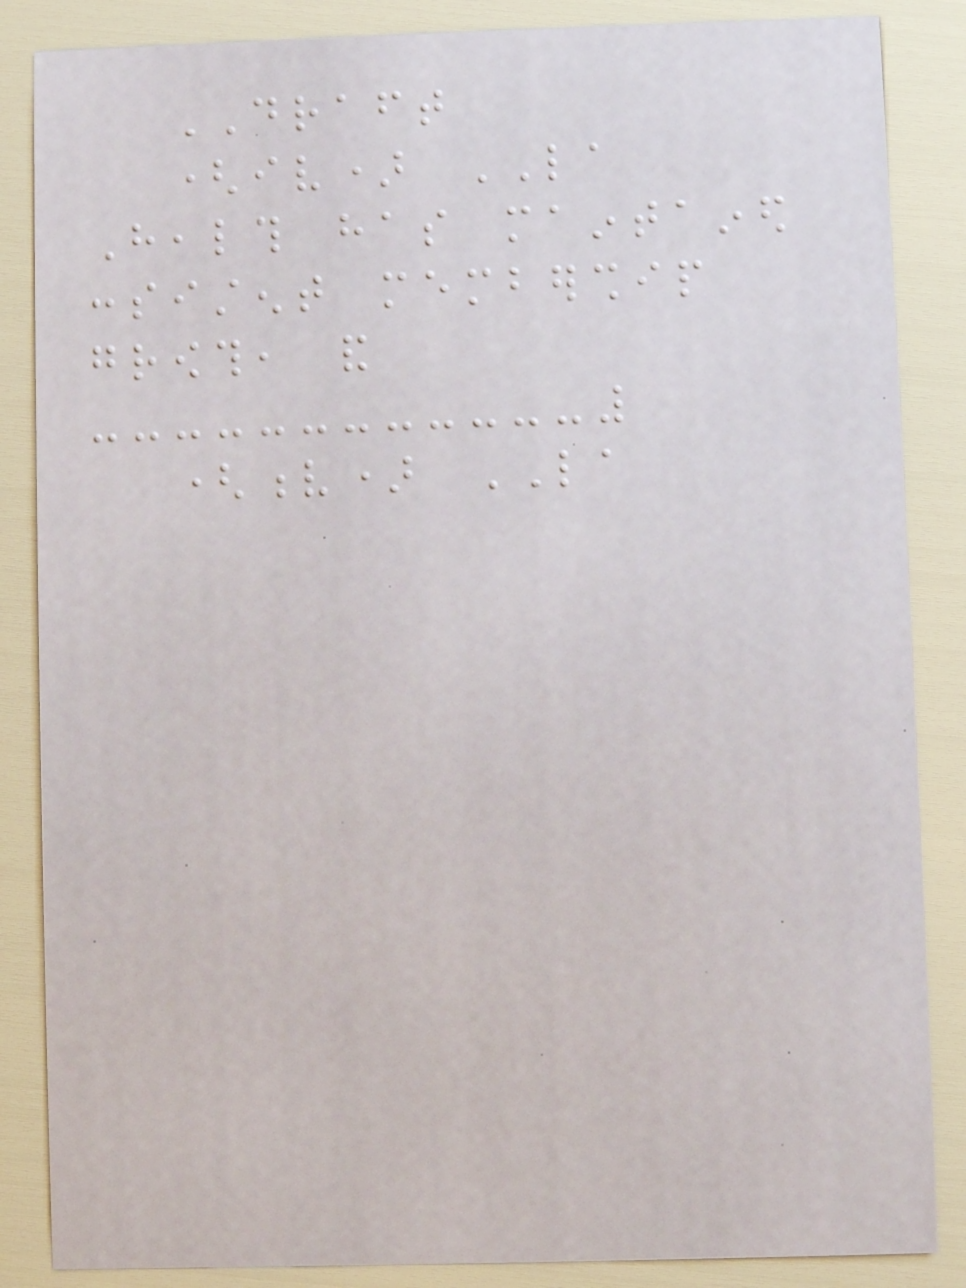DRAFT
(iv) LA
Health has maintained
consistent membership
growth, and
(v) LA
